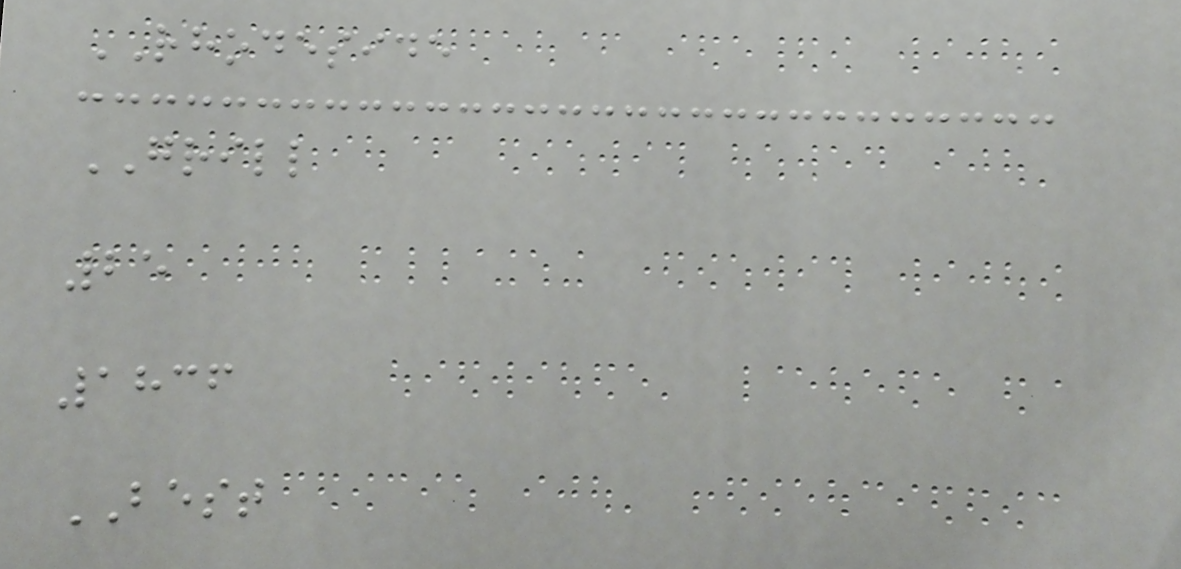RHODESIDE
GRILL
25
1836
BEST
